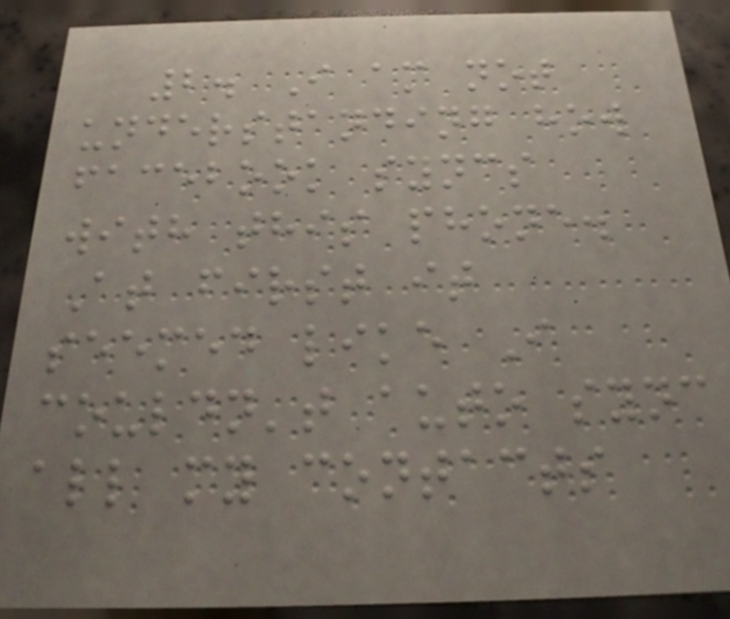2. I am not
understanding how
facebook syncs
with this phone.
At first it
seemed like I
couldn't auto sync
all my contacts
